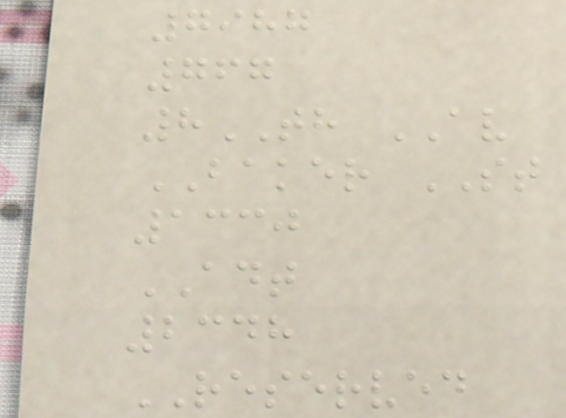7987
767
8TH AV
BAKER ST
1330
ADT
2348
RESERVED
